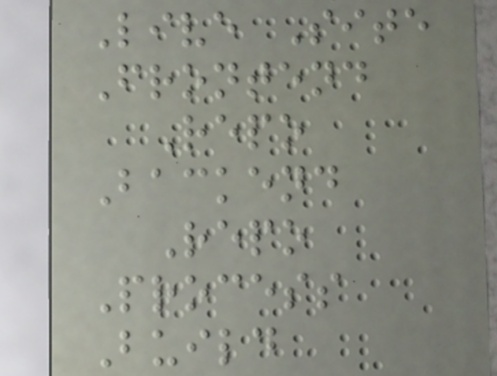Live Site
Frontend
Repo
Backend
Repo
Process
Build
